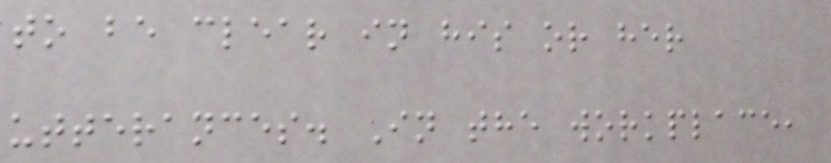to be clear in his or her
utterances. In the workplace,
